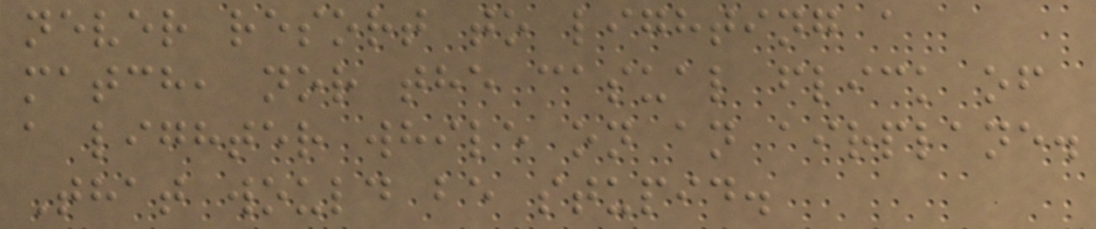never resort to lighting a
match, nor the casual flick of
a lighter while on an airplane.
That would be stupid.
